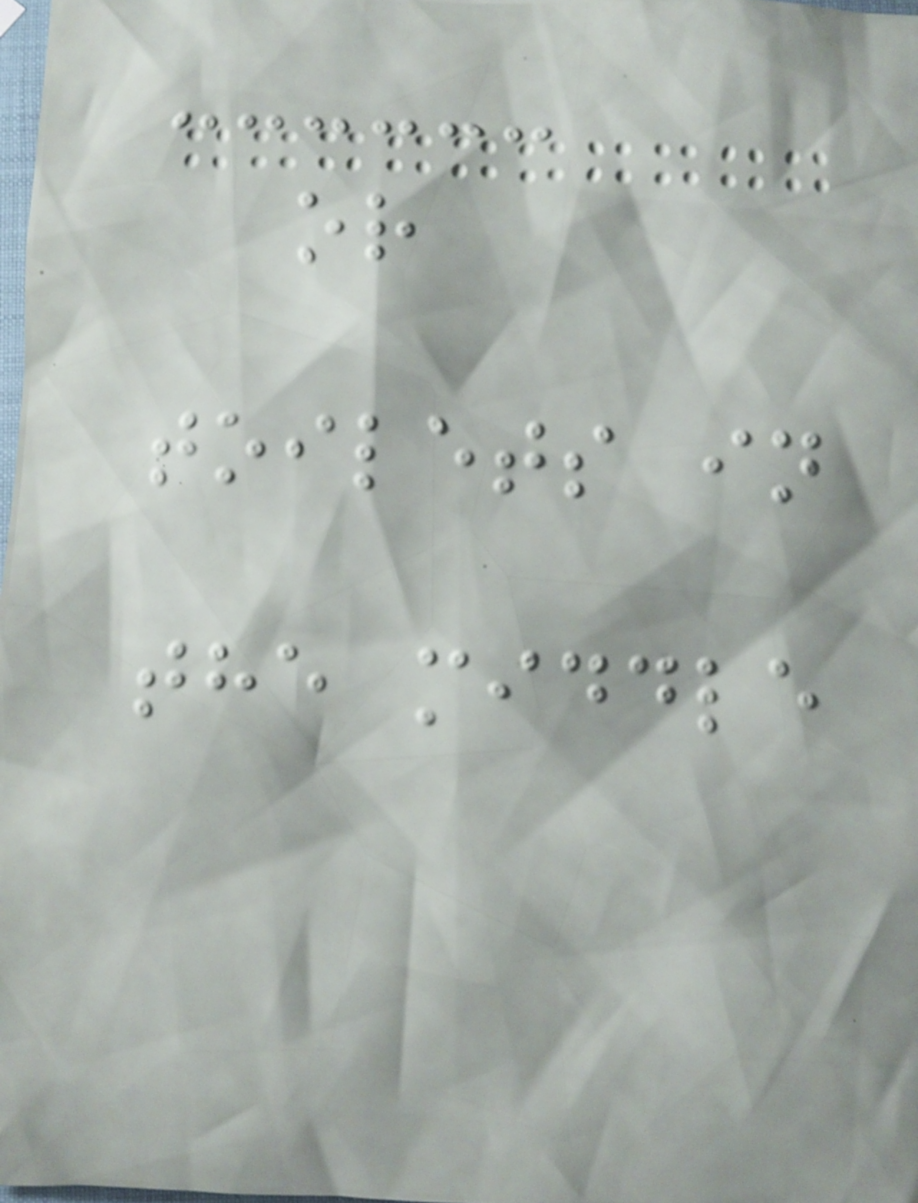or
toilets in
the middle
